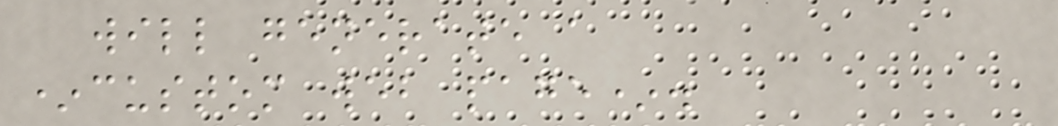will generate a
*custom web page*.
